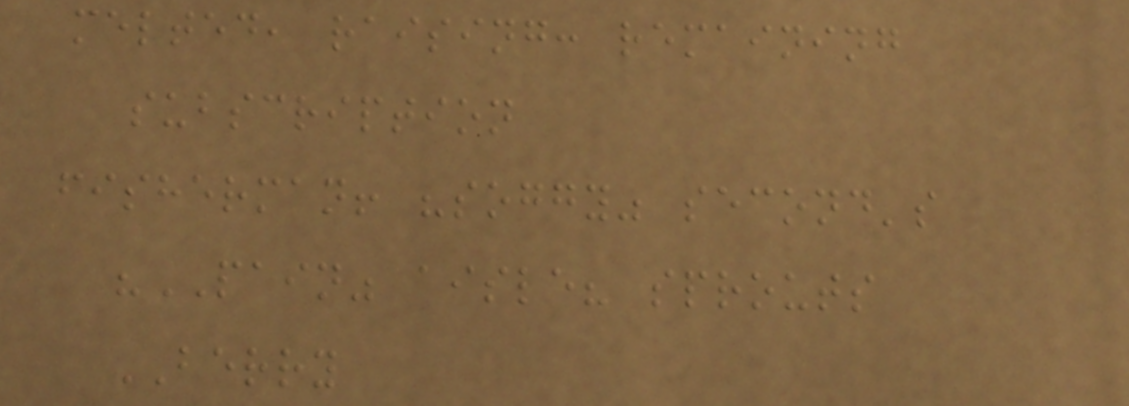melted, raising: remaining
subscription
fisherman! "soggy" second's
"PAIN" aisle? sprouts
BERRY
